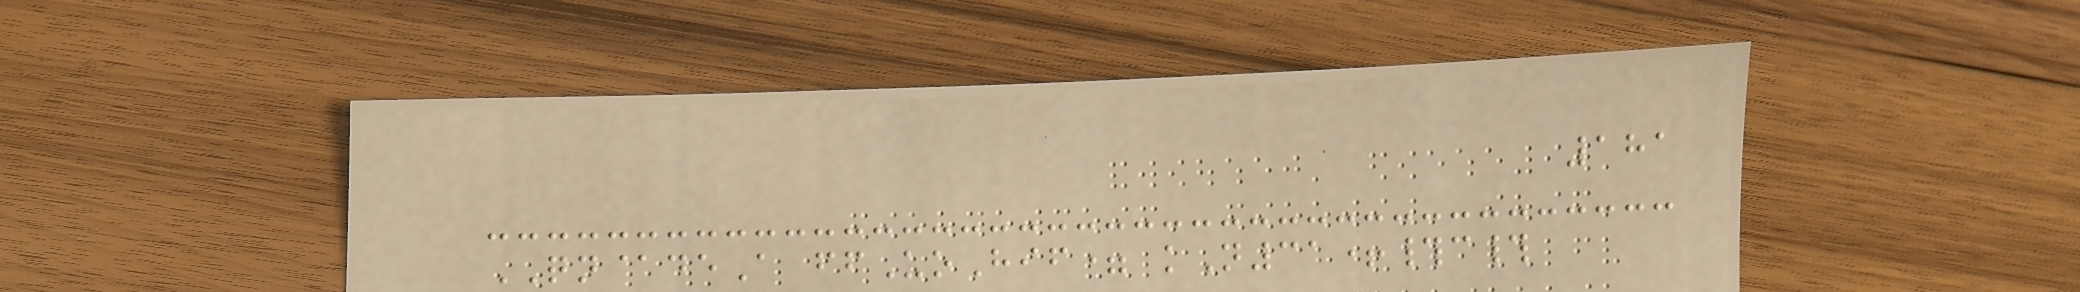181
QN@deA ffUoHif= kN31+#c#
